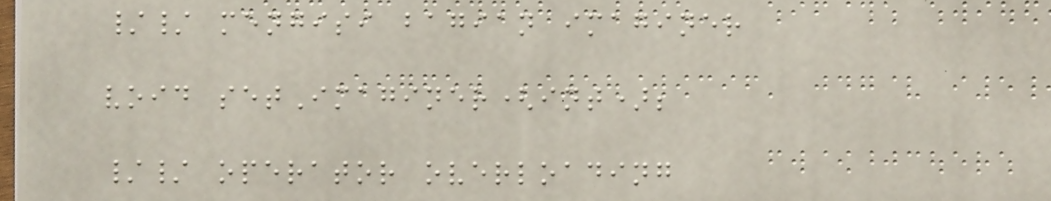// mengisi bagian imaginer
void setImaginer(int);
// operator overloading
